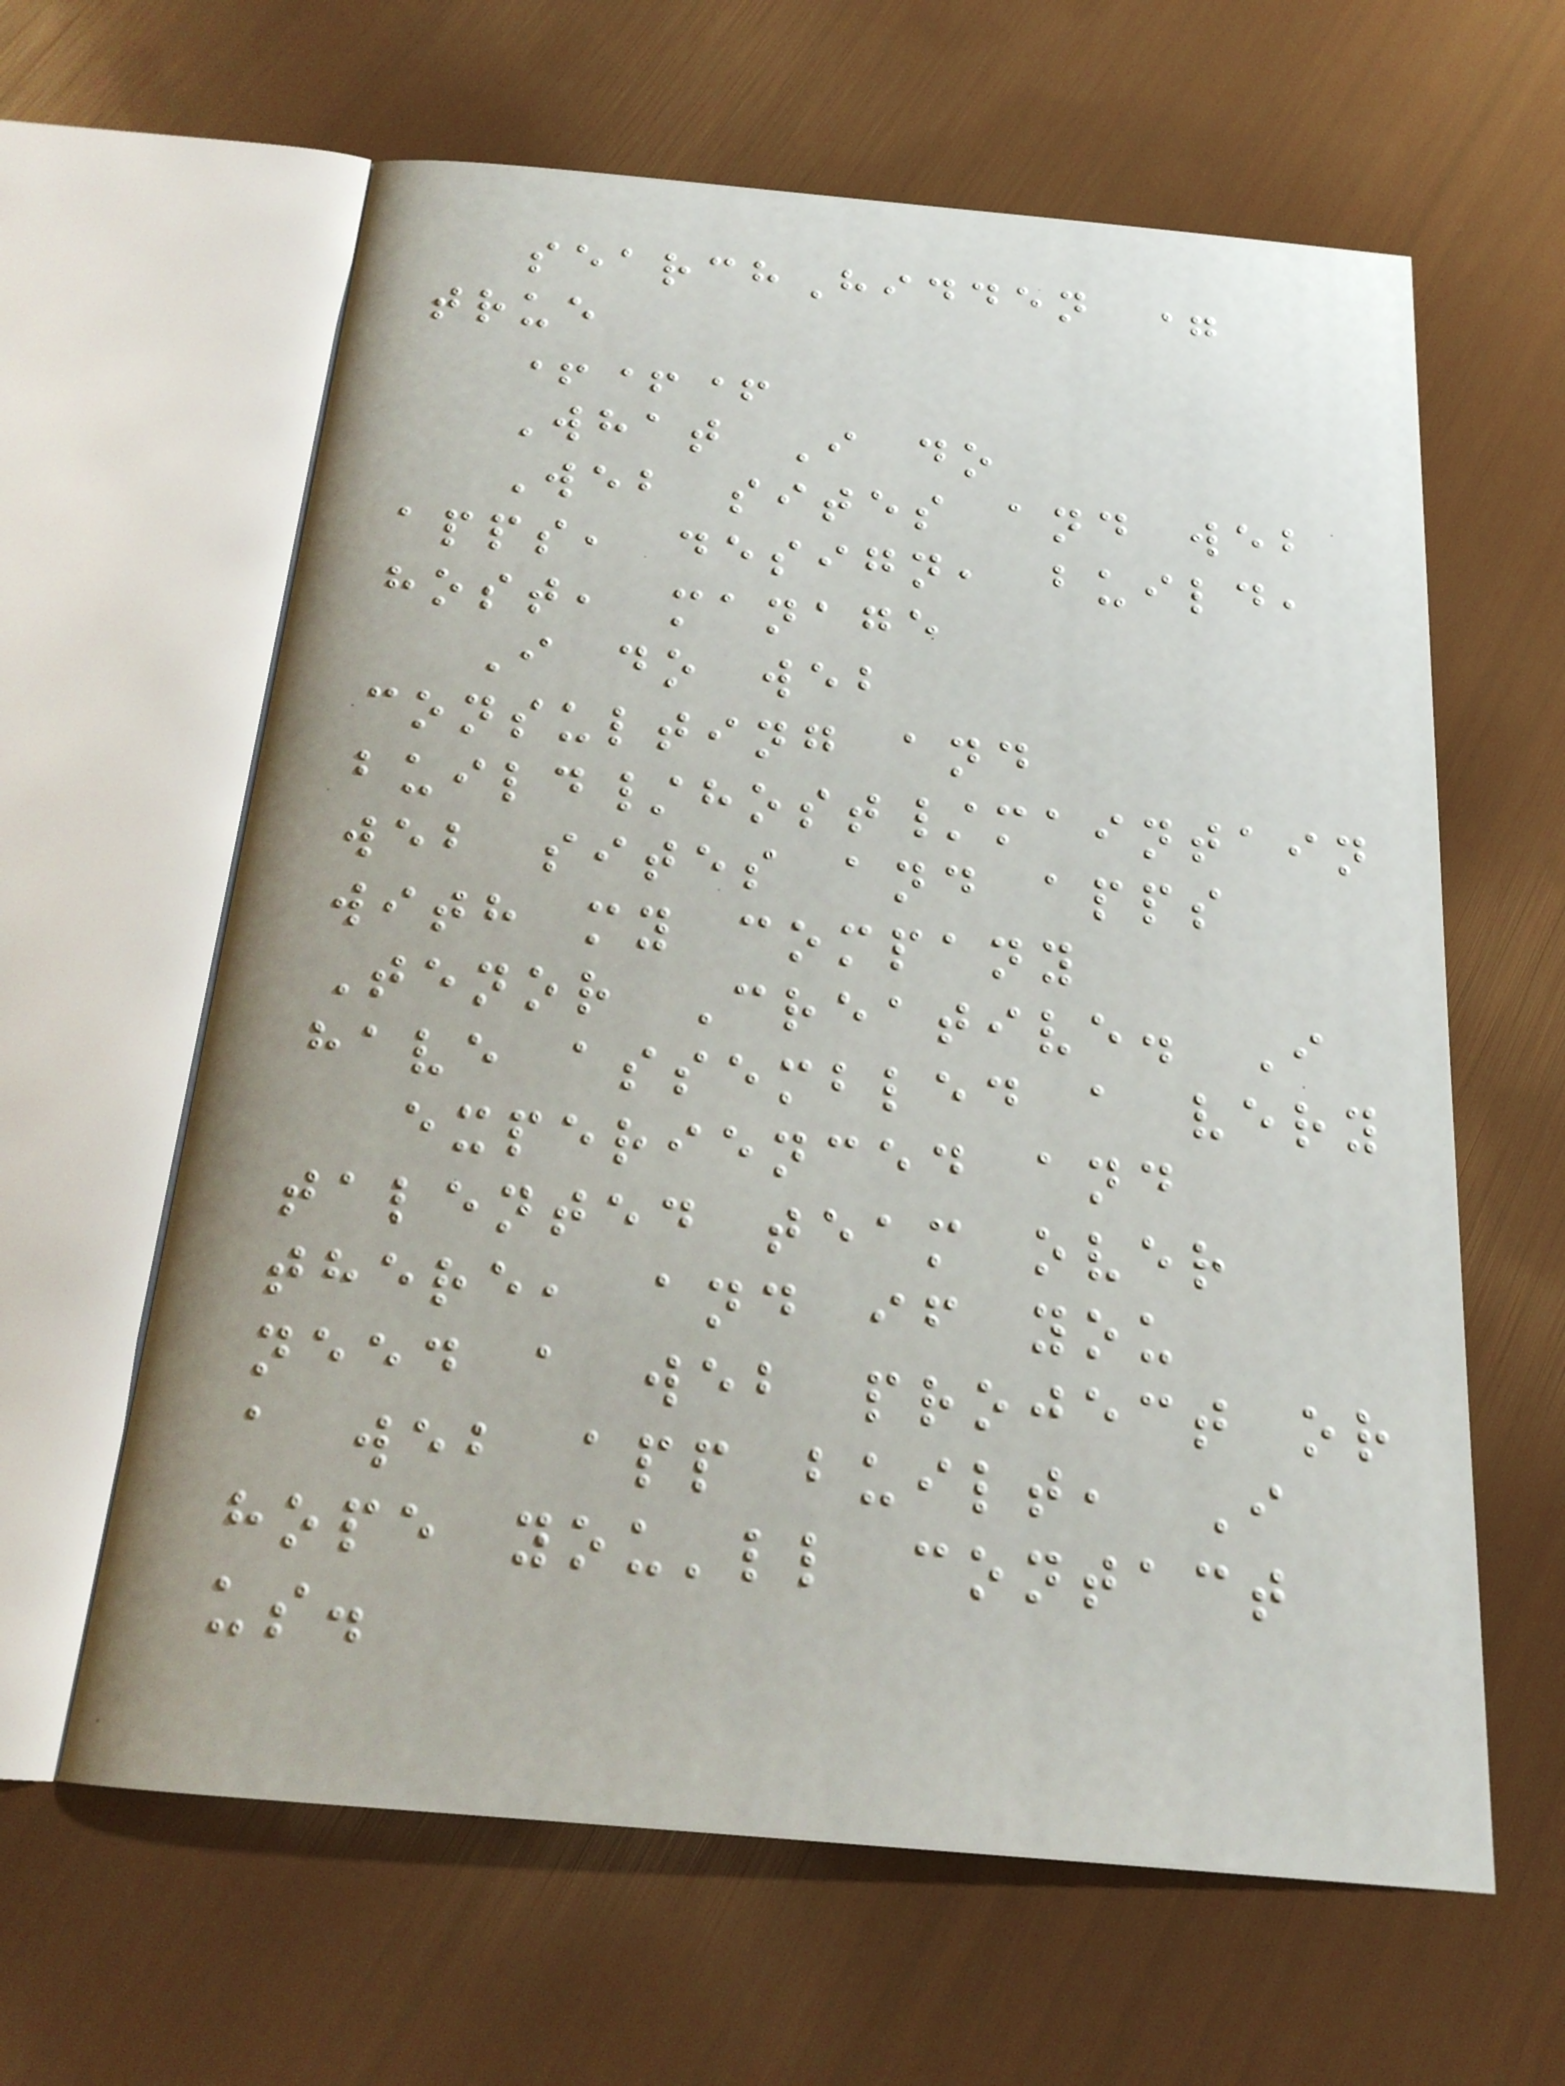searchHidden =
true
+++
What I do
Web sites and web
apps, design, build,
host, manage
I do web
consulting and
build/host/maintain
web sites and apps
with my company
Tenor Creative. I
have assembled a very
experienced and
talented team over
there, and if you
need a web project or
a web app built, I
hope you'll contact
us.
